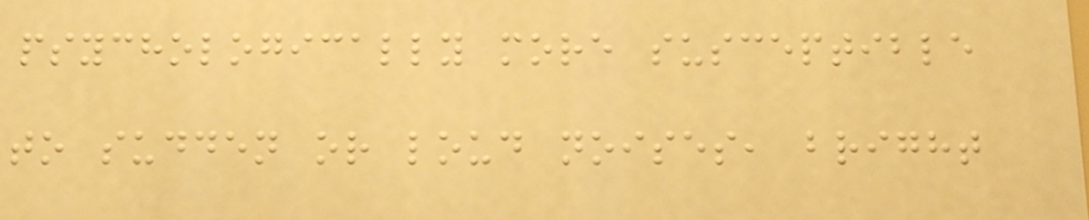psychologically more susceptible
to sudden or loud noises, bright
